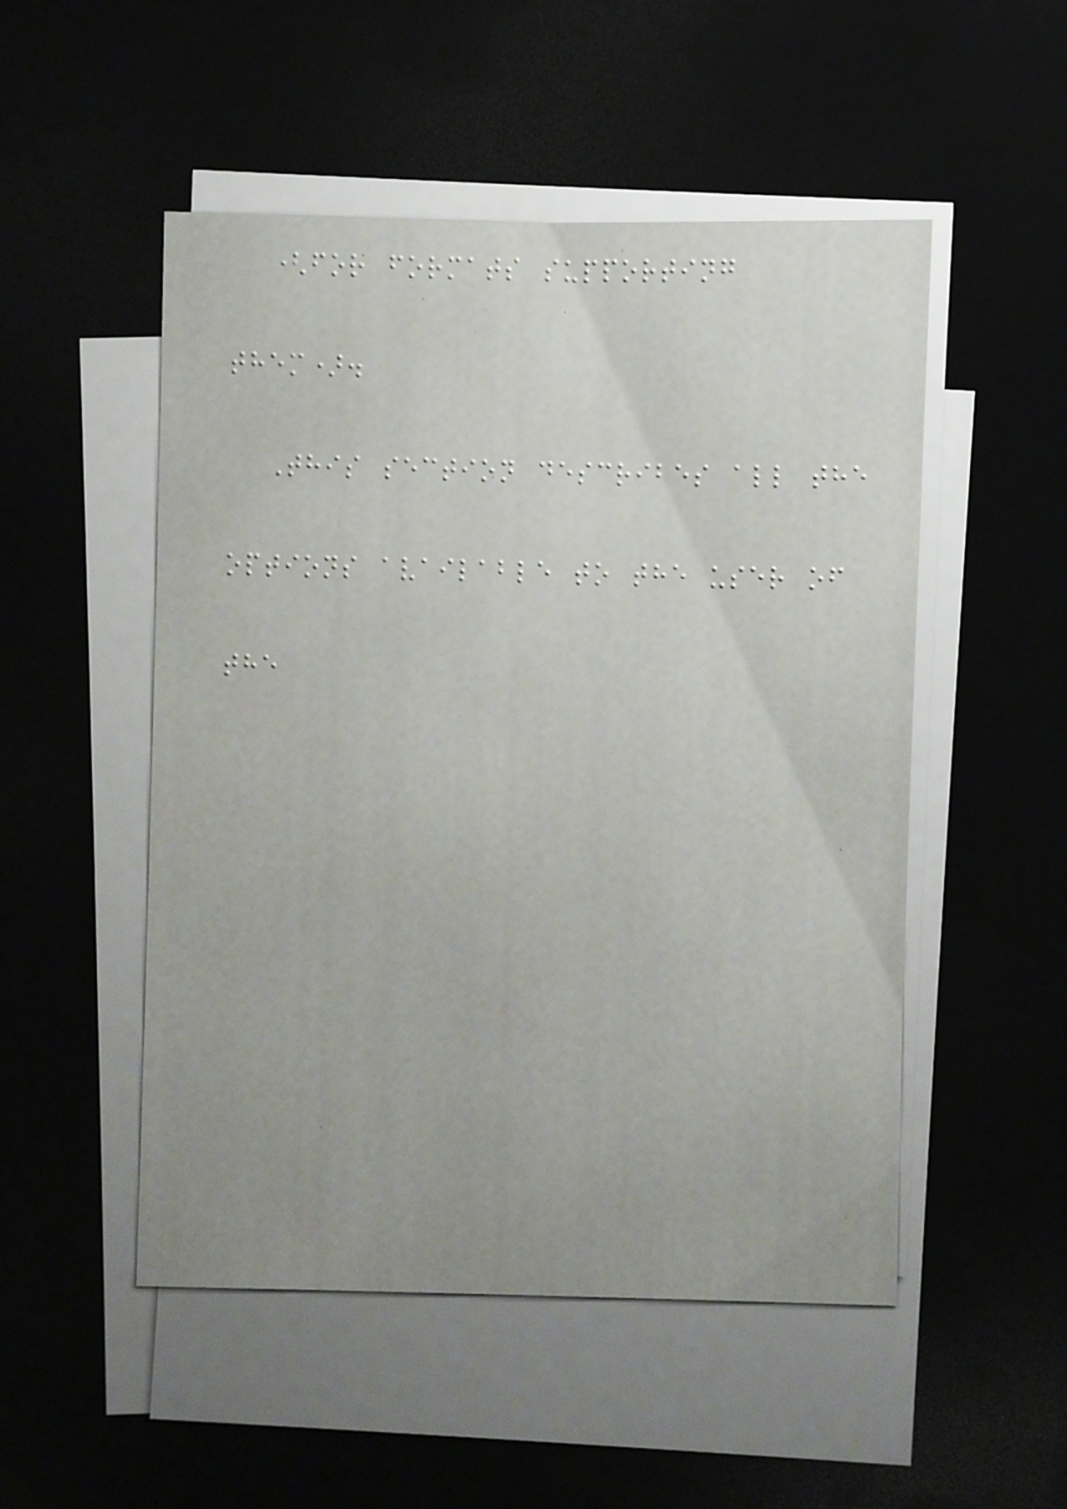(for formats supporting
them).
This section describes all the
options available to the user of
the
